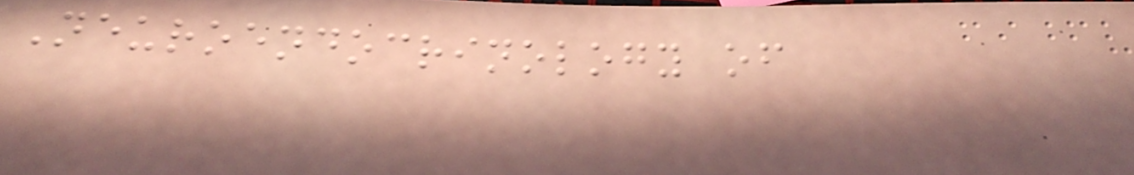Neuroendocrinology of
